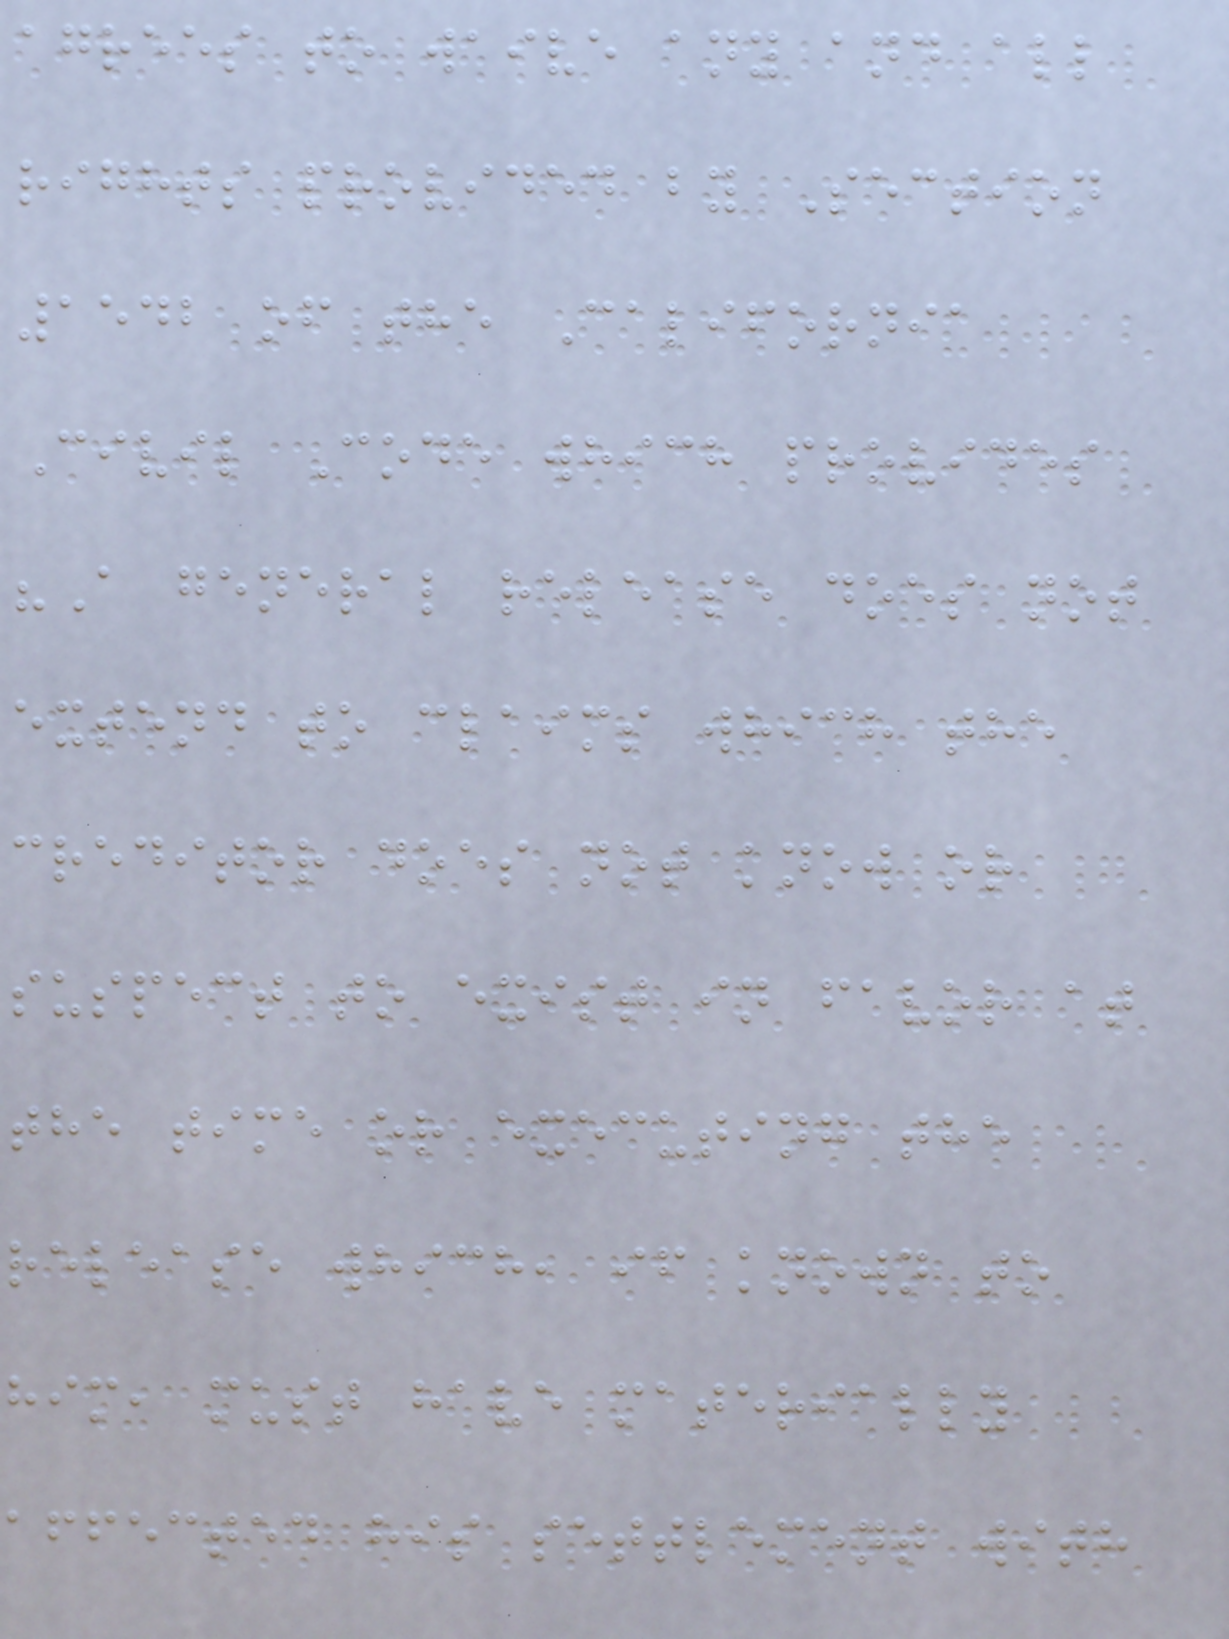agrees to waive any and all
rights provided by Section
1542 of the California
Civil Code which provides
"A general release does not
extend to claims which the
creditor does not know or
suspect to exist in favor at
the time or executing the
release which, if known to
him, must have materially
affected his settlement with
